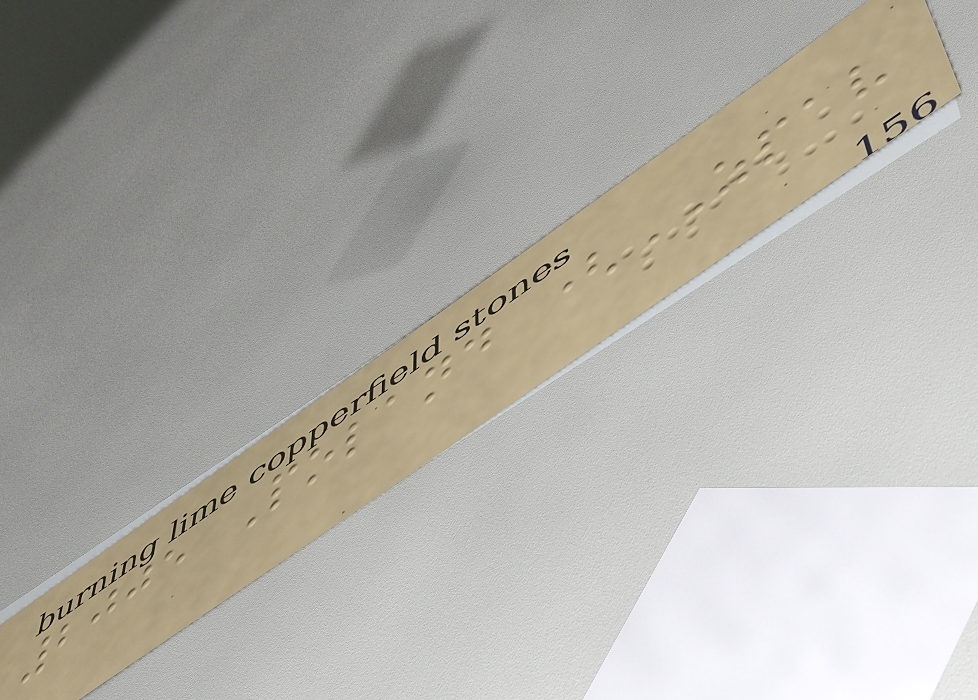2005 Poland (ZPAV
